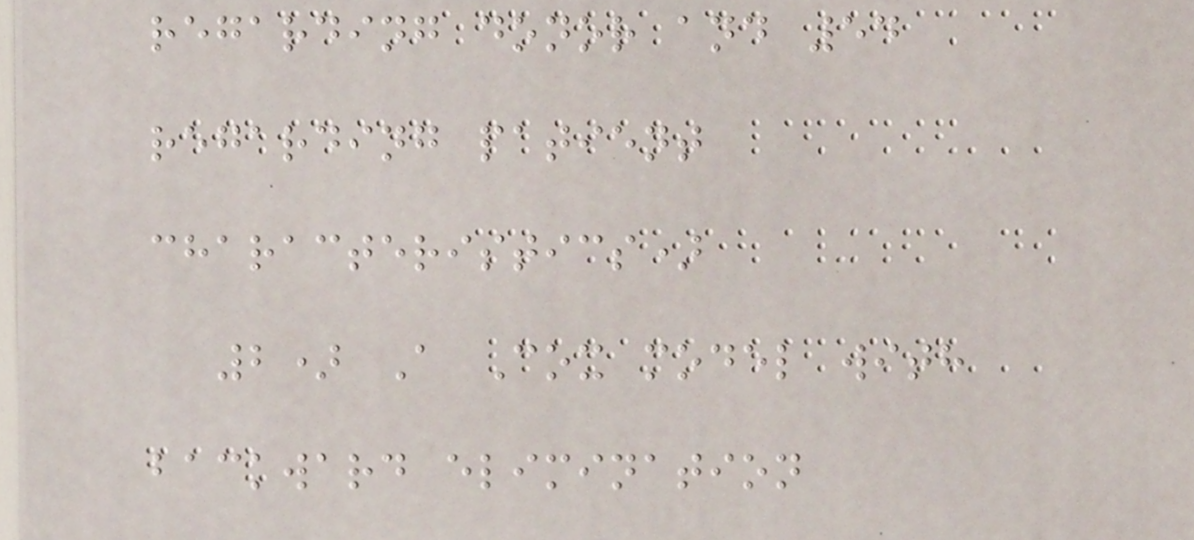regarding donor and 54
regarding patient
characteristics)
2) A Cox model with
backward elimination
